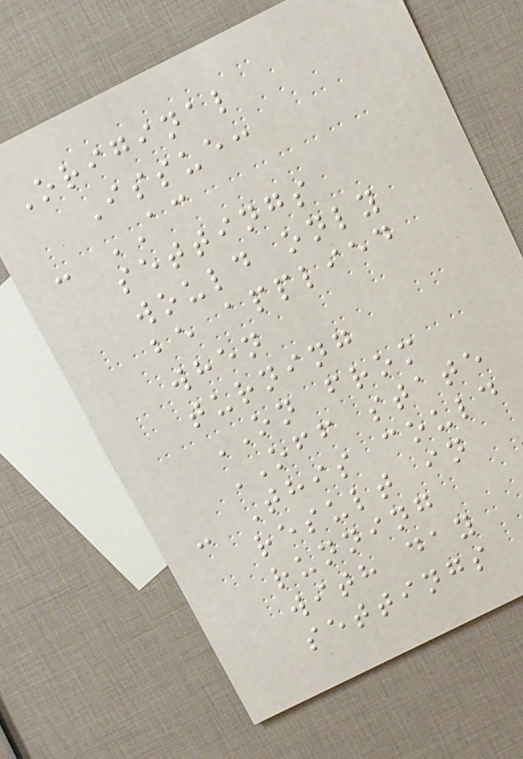Original
Issue:
- AC
settings
would only
be applied
when
turning
ON from
OFF state
- This could
result in
running
with day
settings
